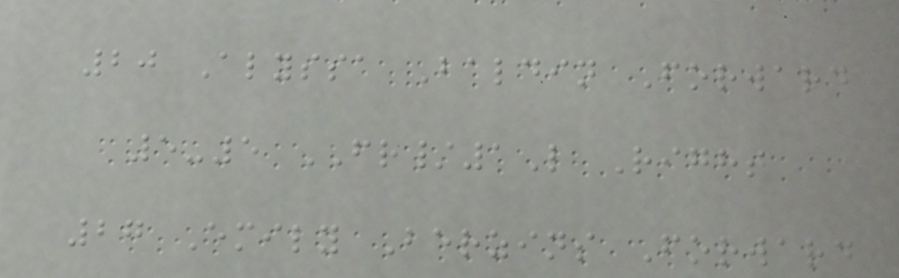20 Alyssa Baldin Forward
5-5 FR/1L Right
27 Emily Berzins Forward
